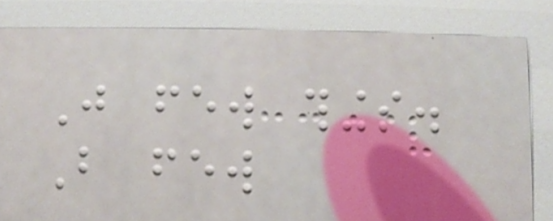Just few things.
But few
